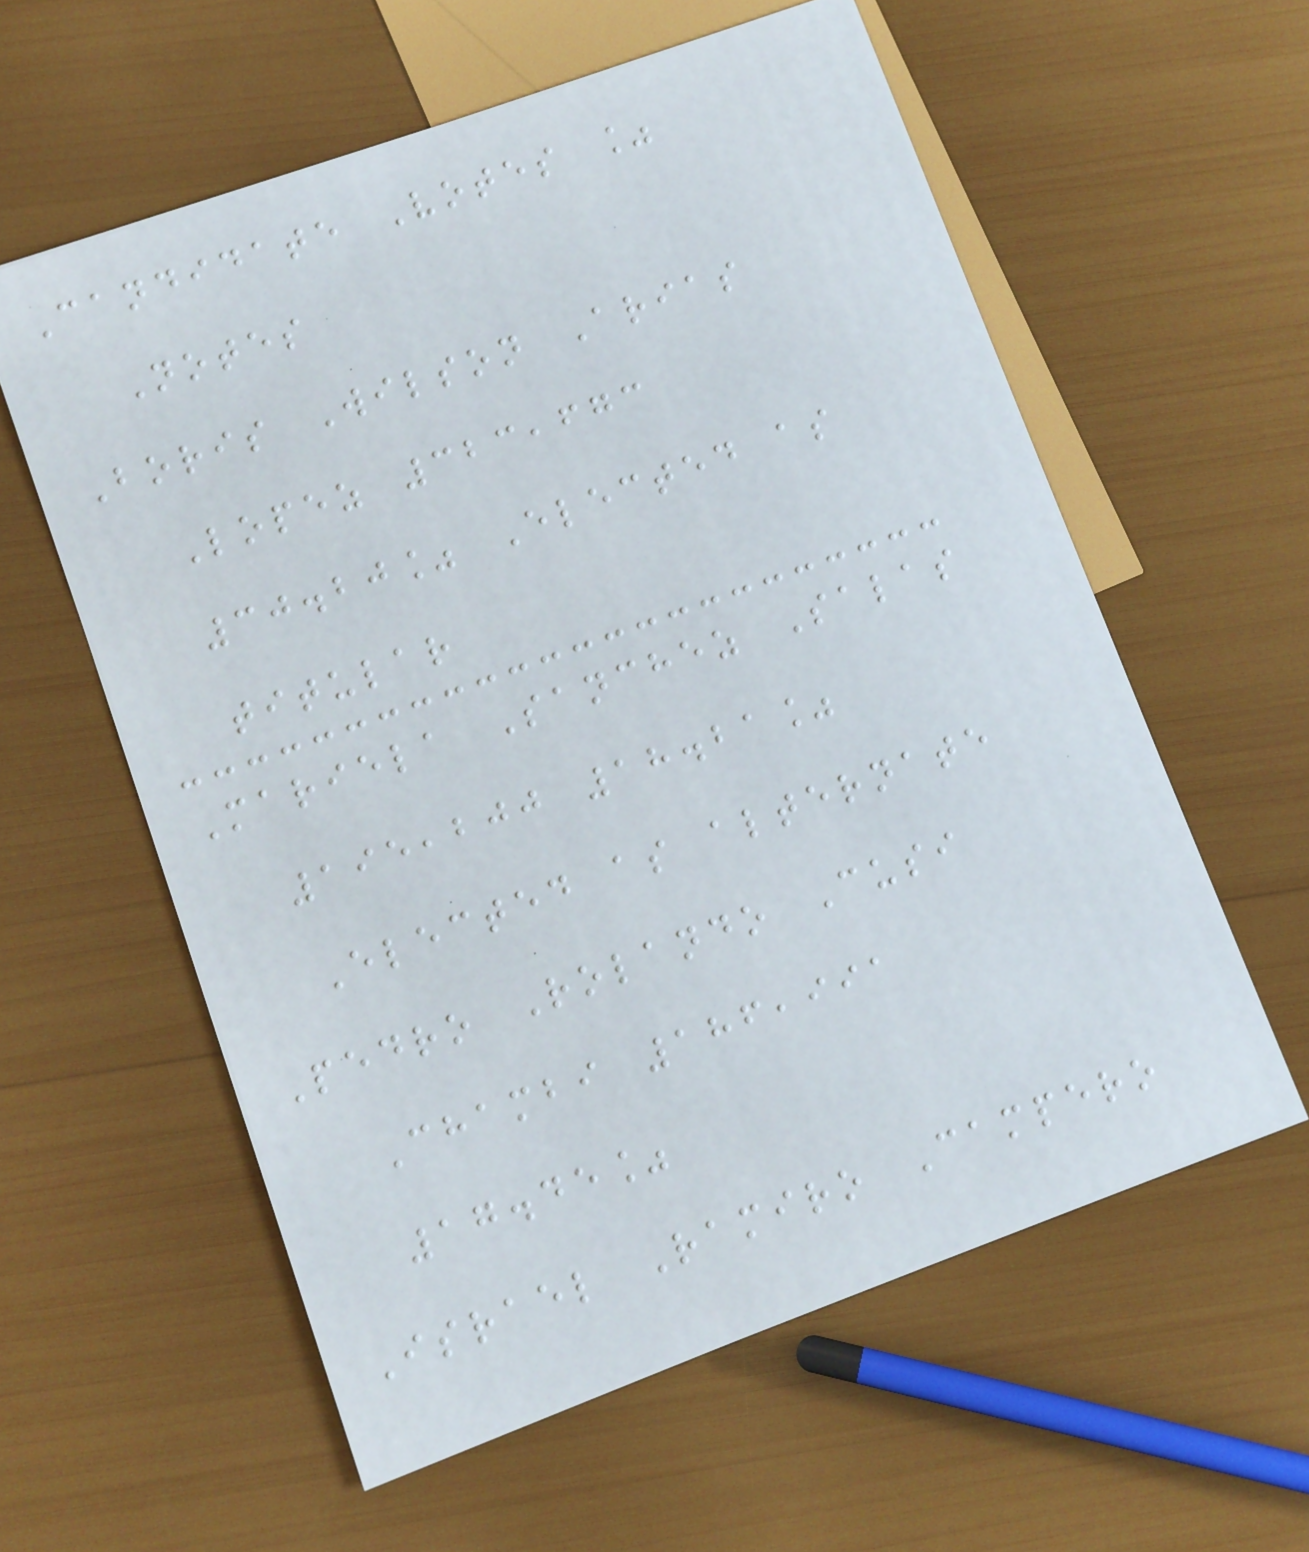Candidate Votes %
Notes
Boris Wilson Arias
Lopez 323,673
30.20% Elected as
titular
Mariela Sanchez Salas
195,200 18.21%
Elected as alternate
Pedro Rolando Cusi
Chambi 186,991
17.45%
Israel Ramiro Campero
